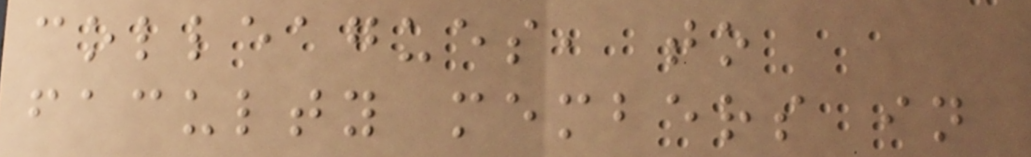colleagues, to
faculty members in
